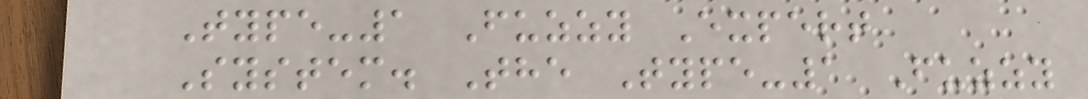Type-1 Fuzzy Expert
System. The Type-1 Fuzzy
